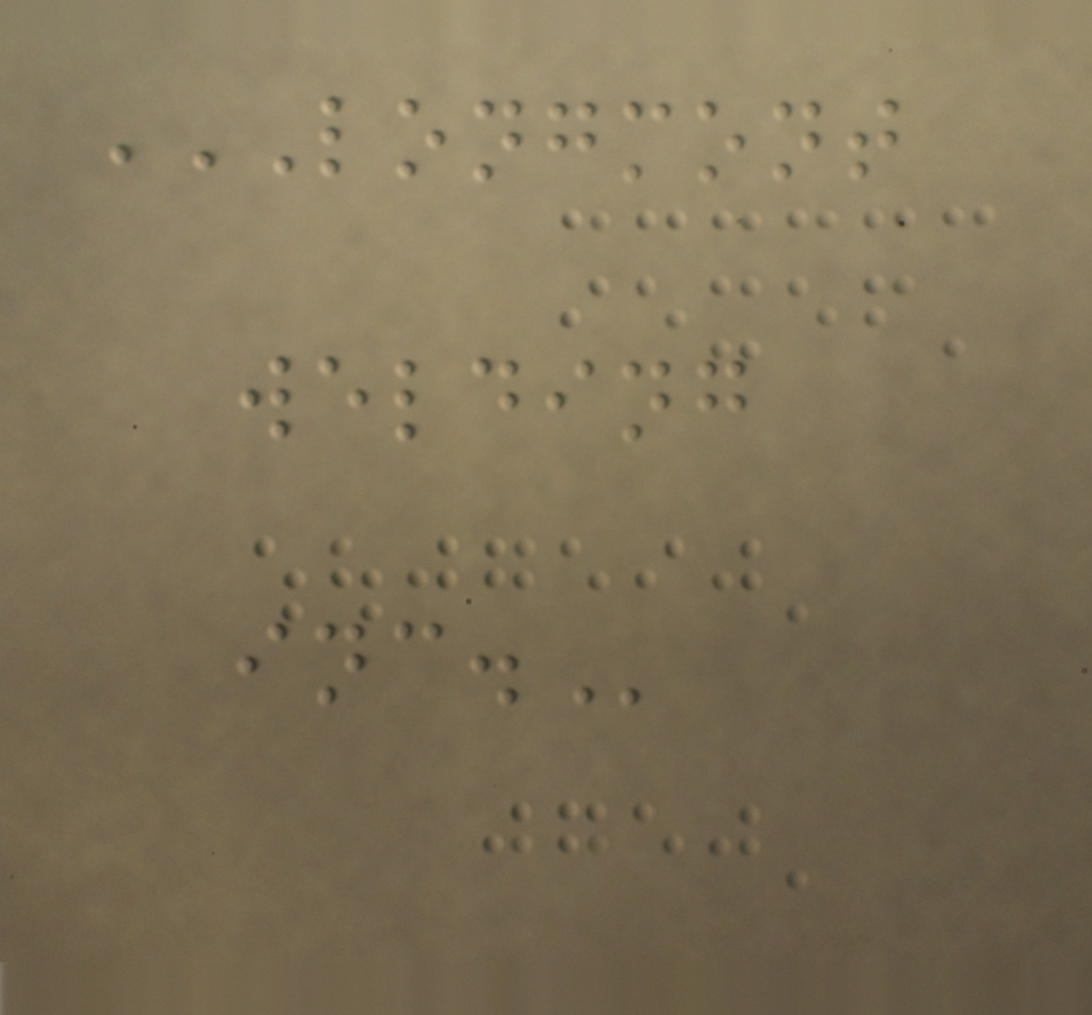LONGMONT
WELDING
INC.
